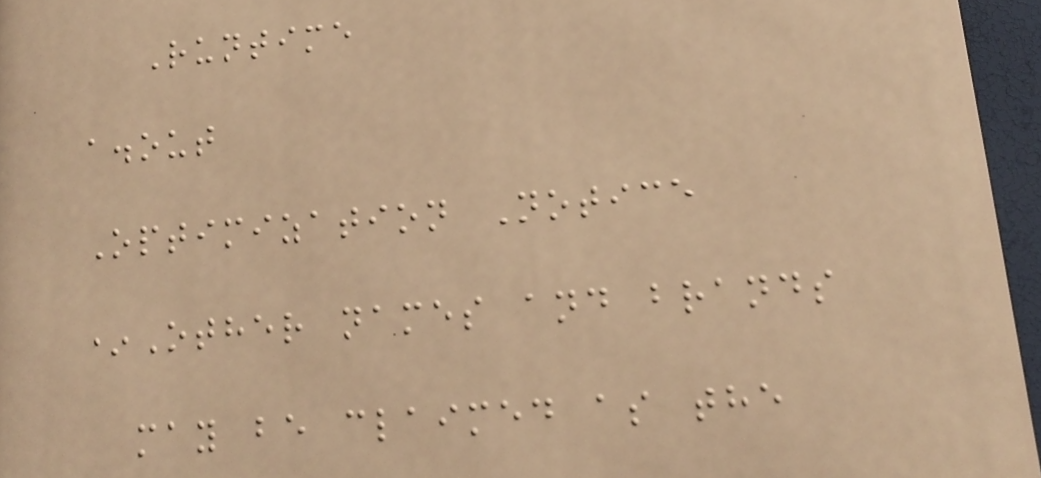Runtime
a.out
Optimization Notice
*Other names and brands
may be claimed as the
